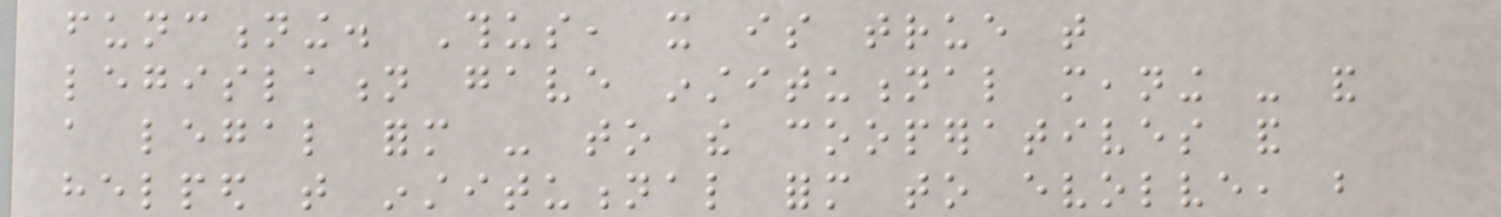functioning. Thus, it is true that
legislation gave institutional meaning - and
a legal form - to the cooperatives and
helped that institutional form to evolve, but
